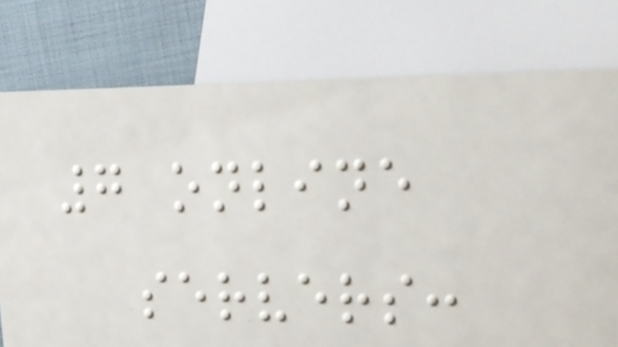7 online
servers:
